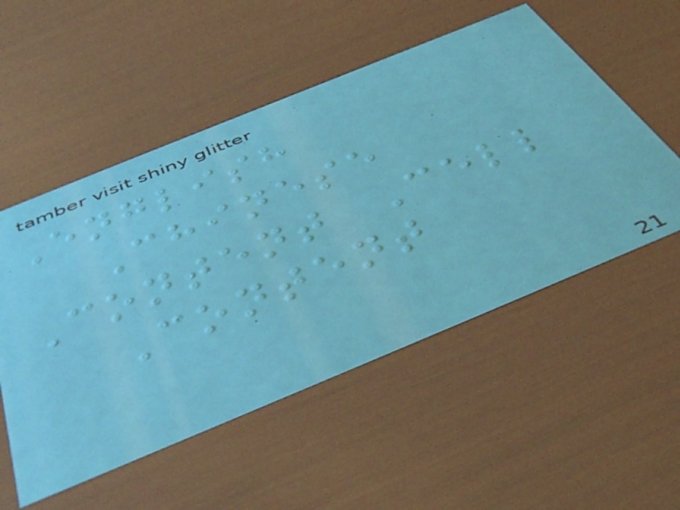English
Chinese
Content Cell
Content
